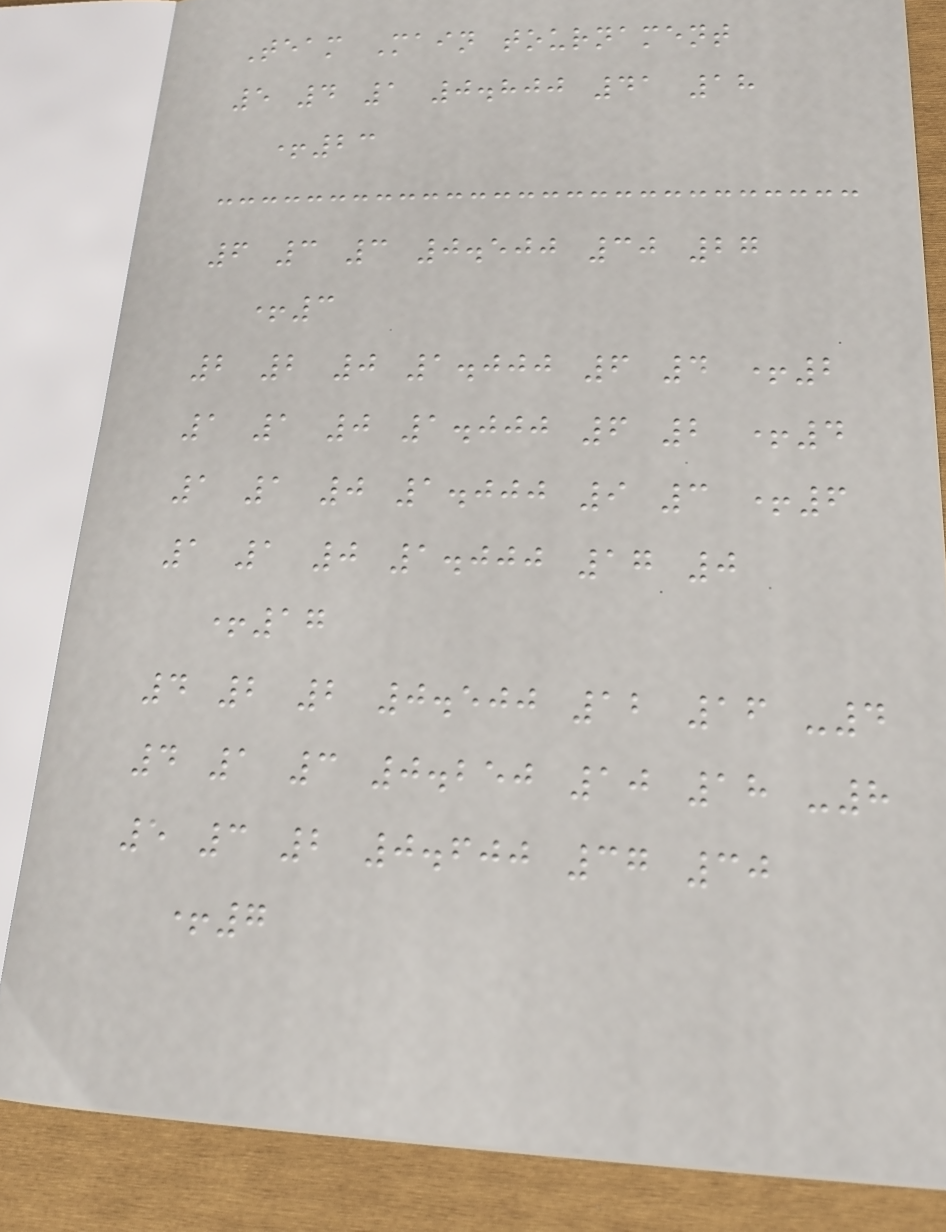Team Main tournament
5 4 1 0.800 41 18
+23
6 3 3 0.500 30 27
+3
2 2 0 1.000 6 4 +2
1 1 0 1.000 6 2 +4
1 1 0 1.000 9 3 +6
1 1 0 1.000 17 0
+17
4 2 2 0.500 12 16 -4
4 1 3 0.250 10 18 -8
5 3 2 0.600 37 30
+7
